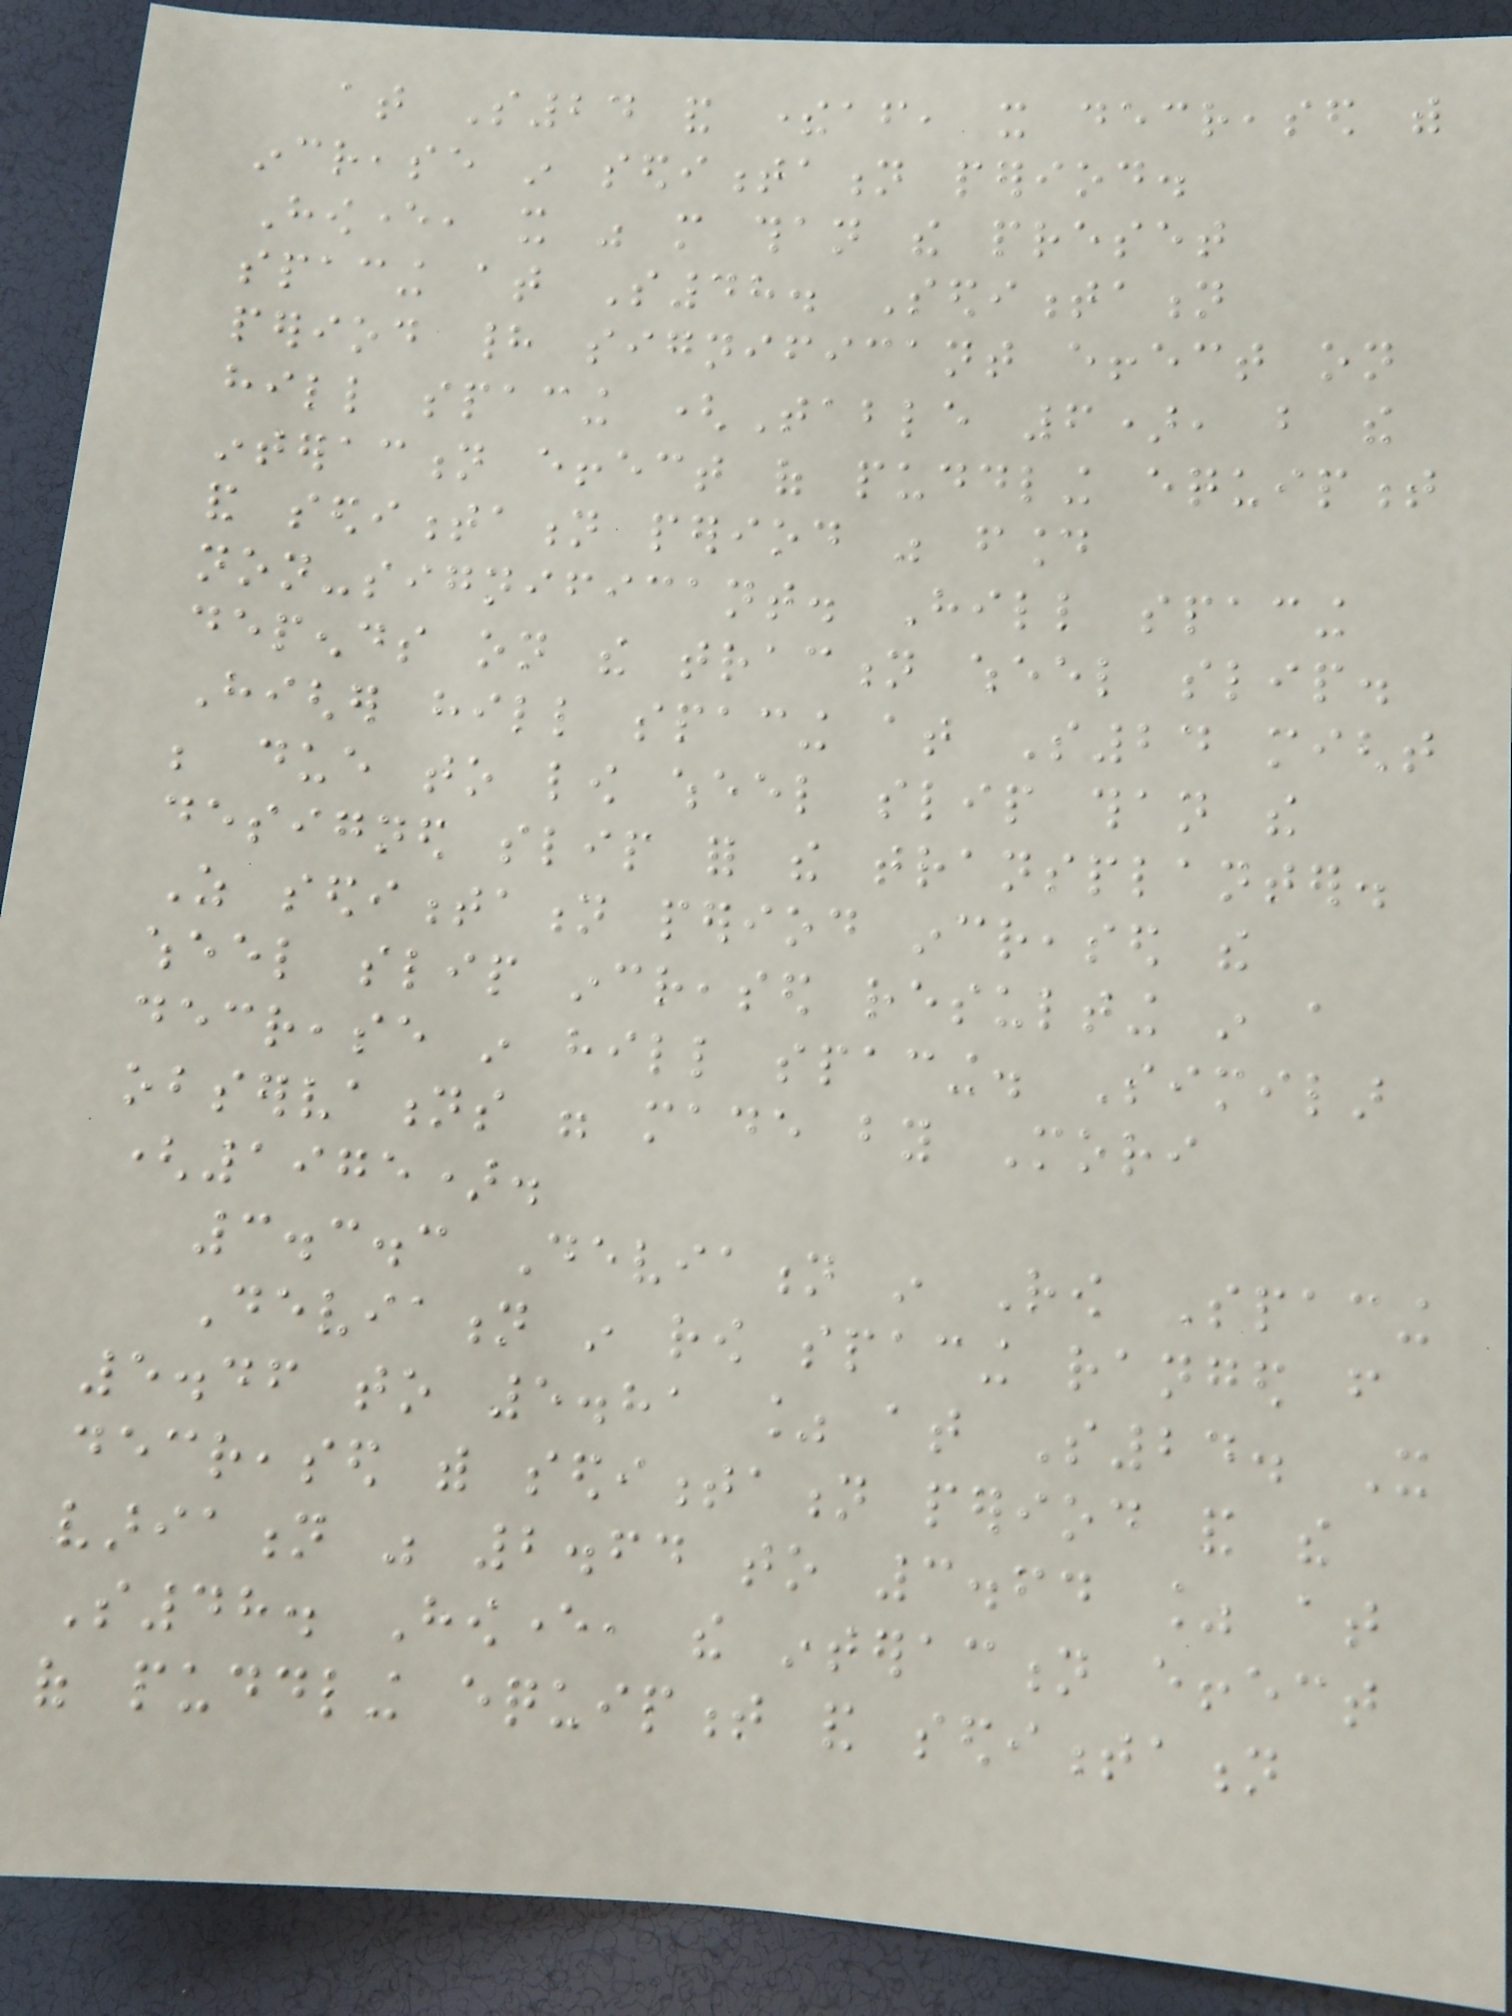at S24 and thereafter, it decreased with
increase in sedimentation period.
However, it was more than the preset
spacing at S48. Sedimentation
period had significant effect on
hill spacing (Table 6), but the
interaction effect of puddling equipment
and sedimentation period was found
non-significant. Hill spacing
depends on the traction wheel slip.
Higher hill spacing at S24 might
be due to low wheel slip than the
designed slip for the transplanter.
As sedimentation period increased the
wheel slip increased resulting in a
decrease in hill spacing. Similar
observations were made by Mori
(1975).
3.3.3 Deviation in Row Spacing
Deviation in row spacing ranged from
5.46 to 5.81 % at S24. It
decreased with sedimentation period and the
variation was 2.64 to 3.64 % at
S48. However, the interaction effect
of puddling equipment and sedimentation
